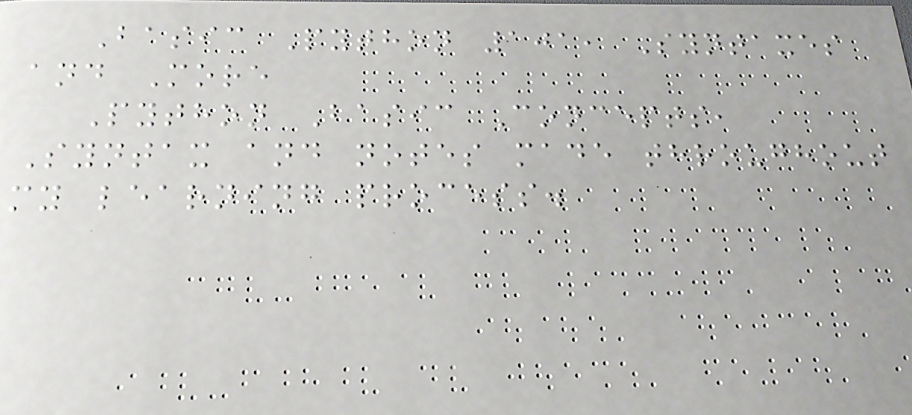Basic Python 101, Syntaxes
and More
Python Basic Concepts,
Syntax and notes made throughout
my learning process.
